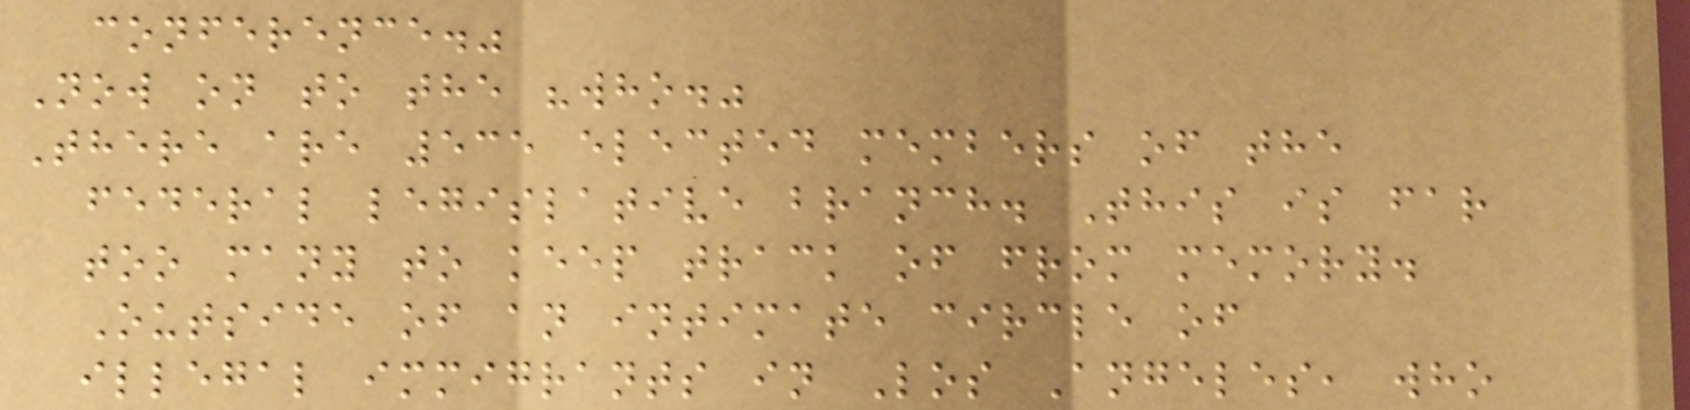conference."
Now on to the "who."
There are 535 elected members of the
federal legislative branch. This is far
too many to keep track of from memory.
Outside of an intimate circle of
illegal immigrants in Los Angeles, who
